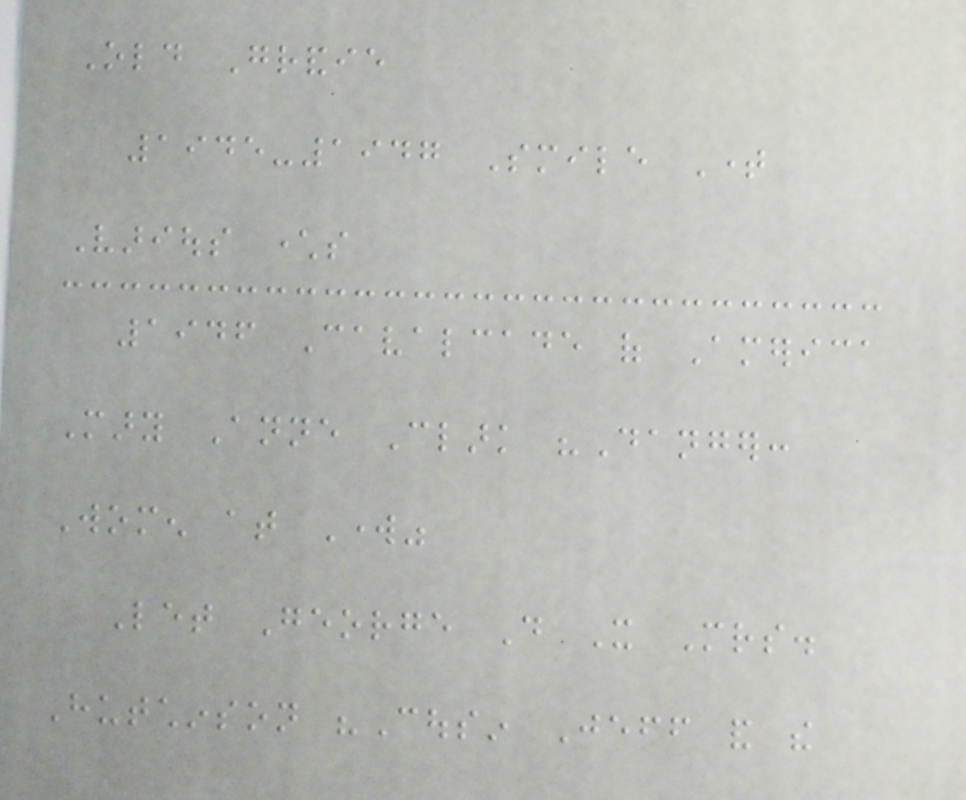Old Grandie
1945-1947 Smile Time
Various characters
1946 Cavalcade of America
Mary Anne Clark "Danger:
Women at Work"
Let George Do It Mrs.
Hutchinson "Cousin Jeff and the
